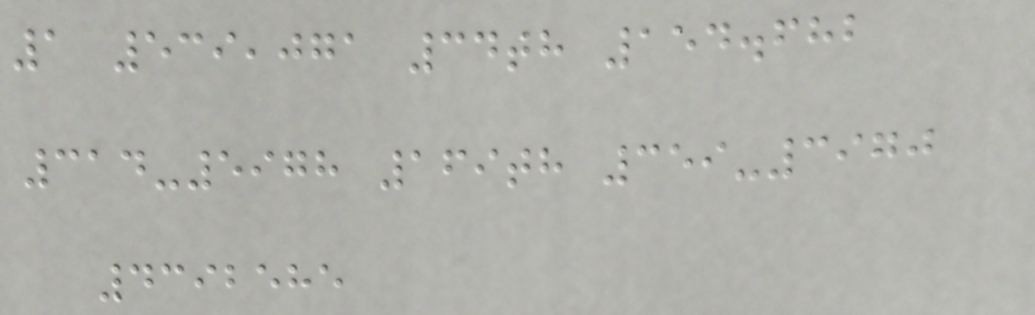1 539,071 34th 154.682
314-5978 169th 359-3970
4392585
